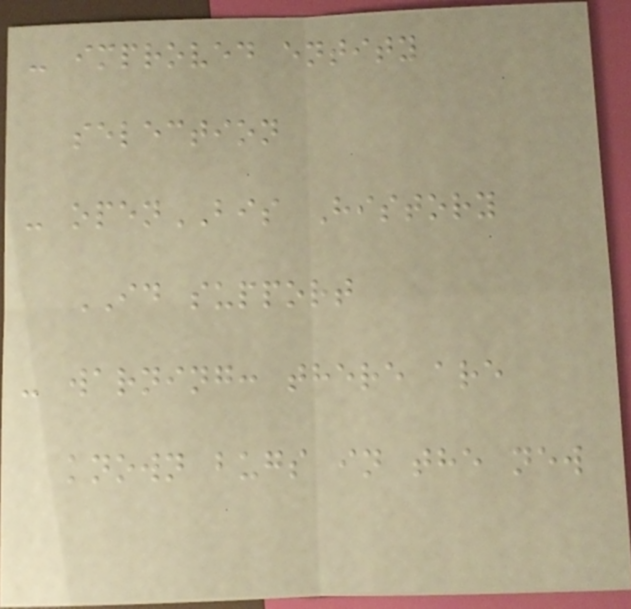- improved entity
selection
- openBIS History
ID support
- warning: there are
known bugs in the new
